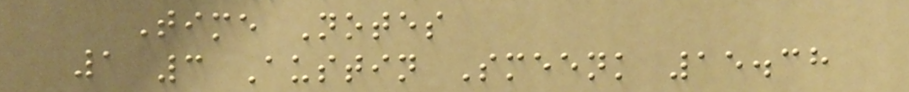Time Notes
1 3 Austin Smeenk 15.38
